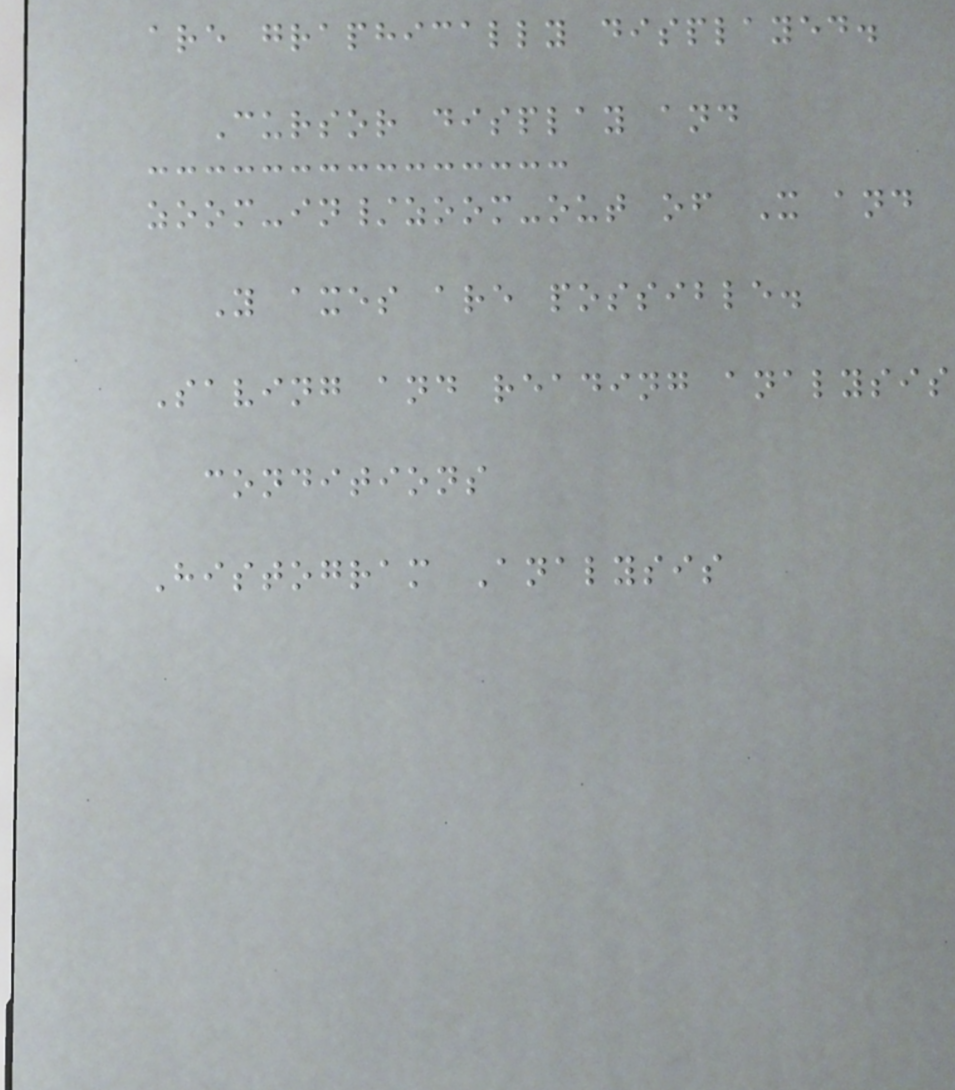are graphically displayed.
Cursor display and
zoom-in/zoom-out of X and
Y axes are possible.
Saving and reading analysis
conditions
Histogram Analysis
